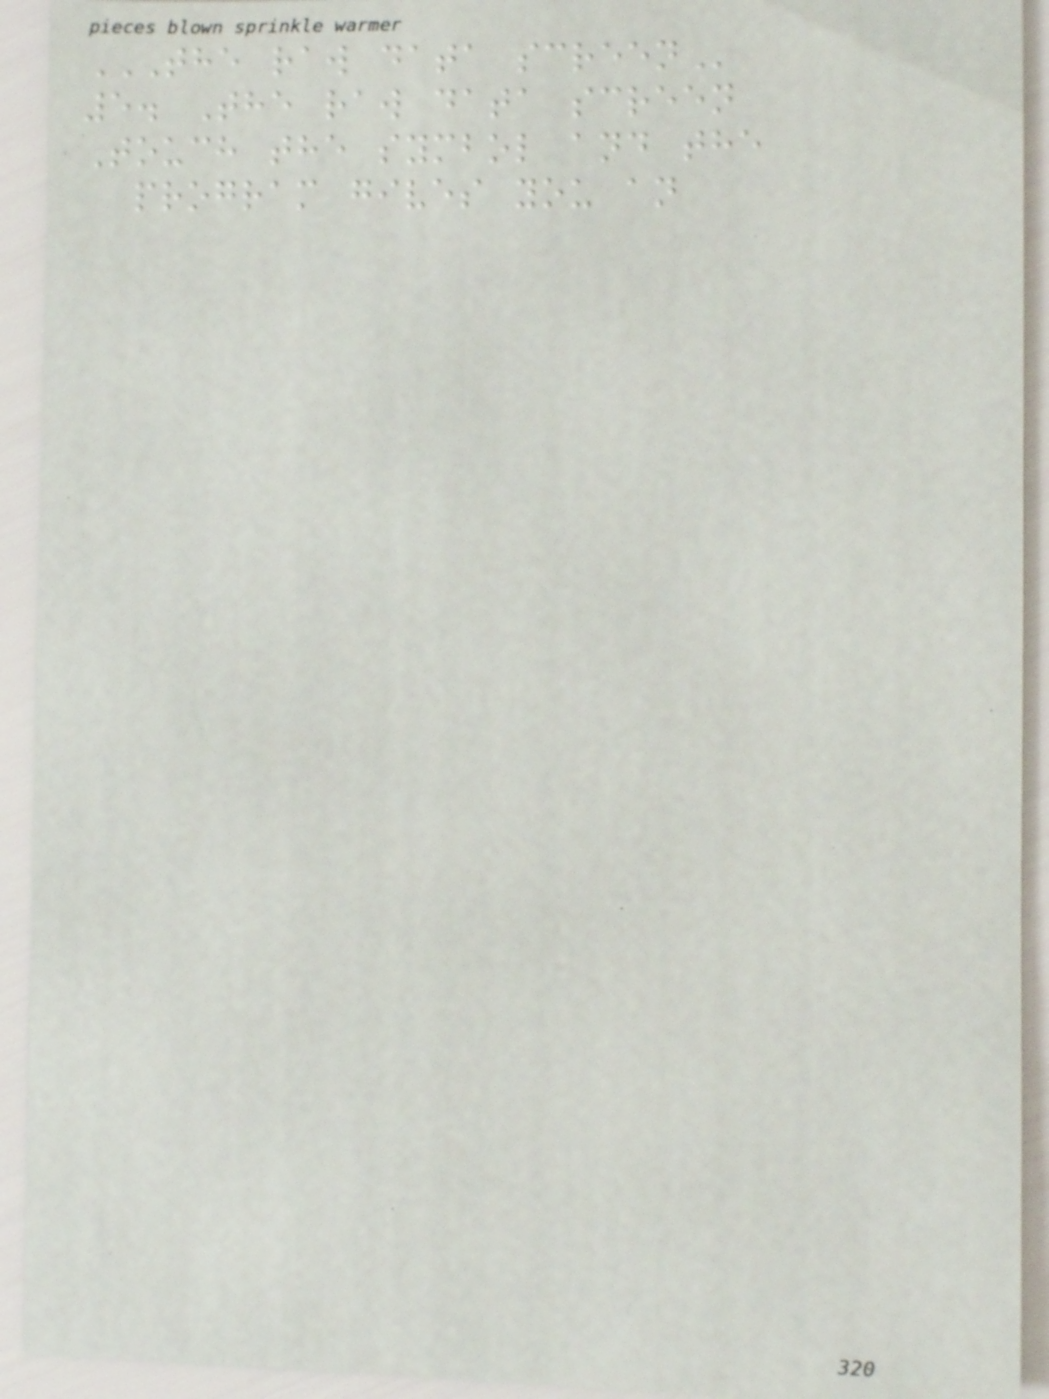THE RAW DATA SCREEN
5. The raw data screen
Touch the symbol and the
program gives you an
